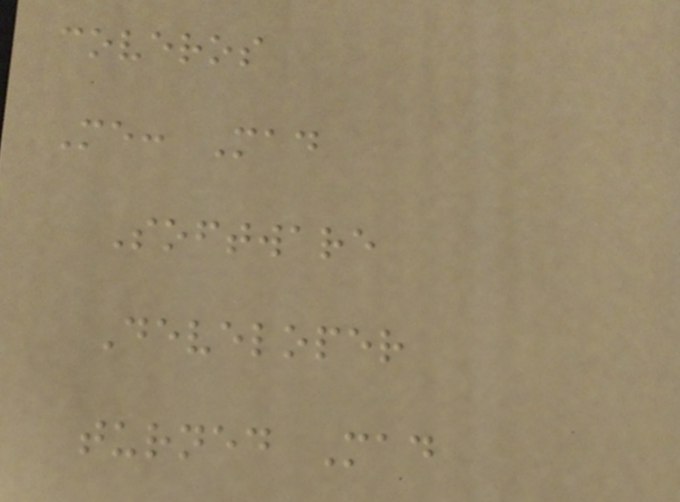coveros
Me: Mad
Software
Developer
turned Mad
